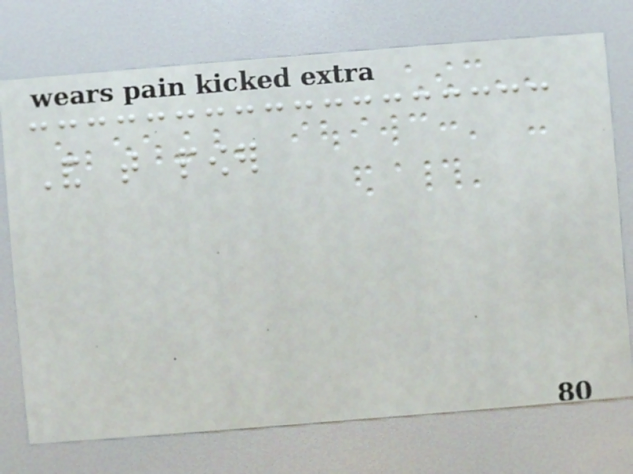And that power
